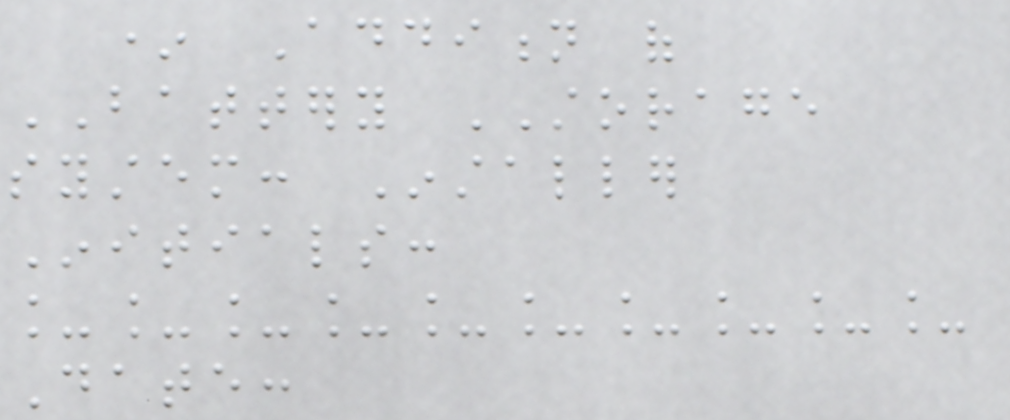* Addition of
BATTERY STORAGE
system: Installer
Initials:
__________
Date:
